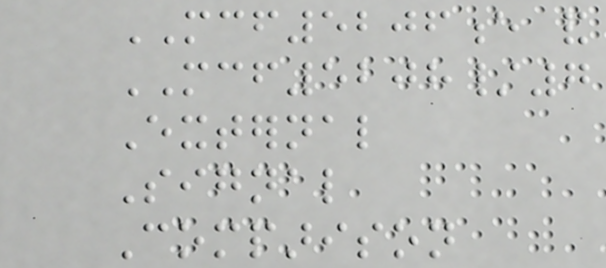MCF5206e and
MCF5208/7
External
Signal
Comparison
